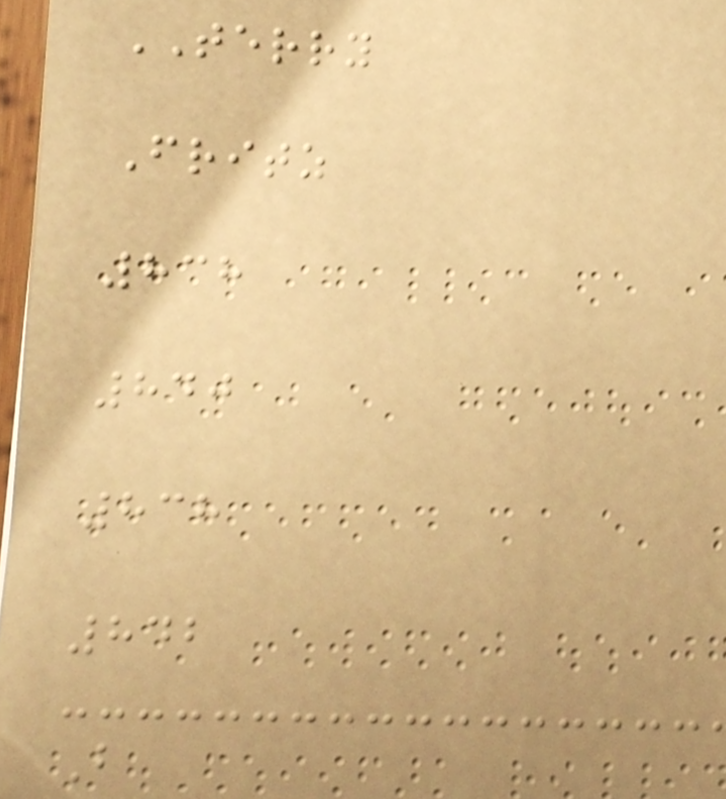TERRY
Fritz
838
840
838
842
B
